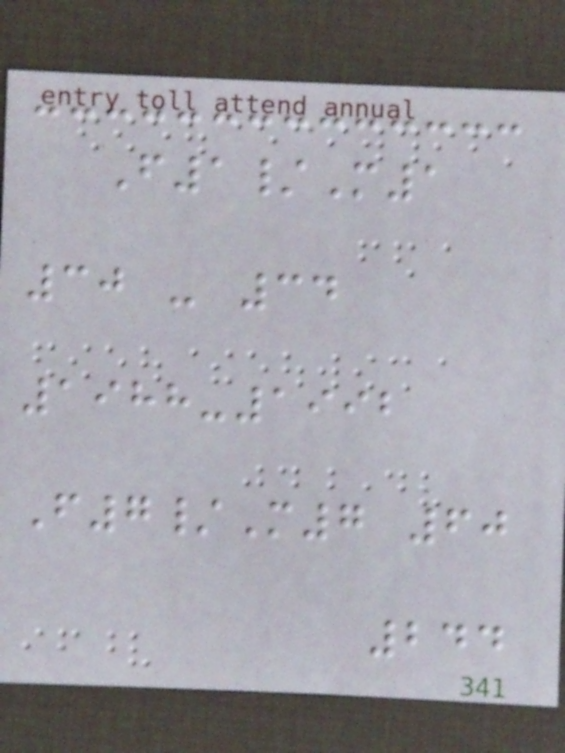F1/M1
30 - 34
1988-1992
F7/M7 60
244
